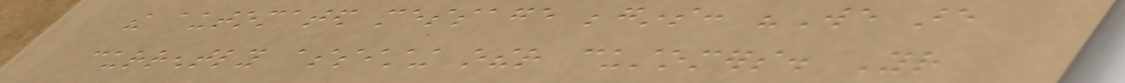the automated message begins: "We are
currently assisting other customers. Your
